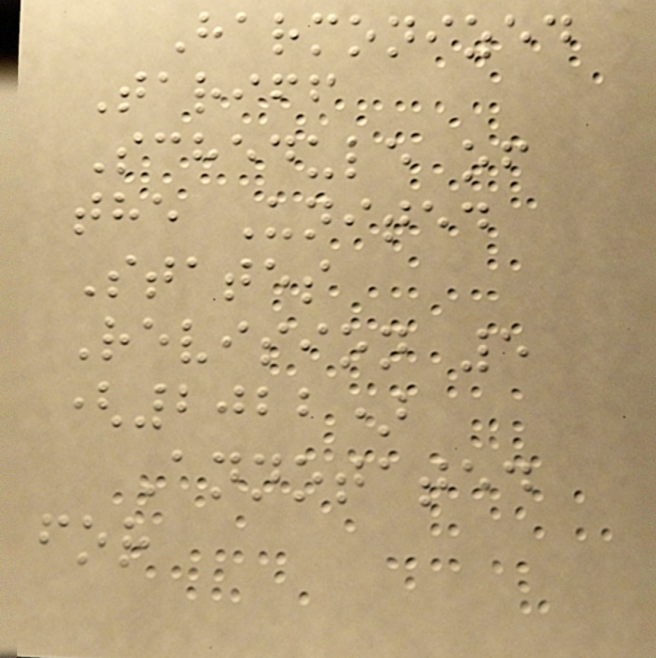Harmonized
Tariff
Schedule of
the United
States
Revision 5
(2022)
Annotated
for
